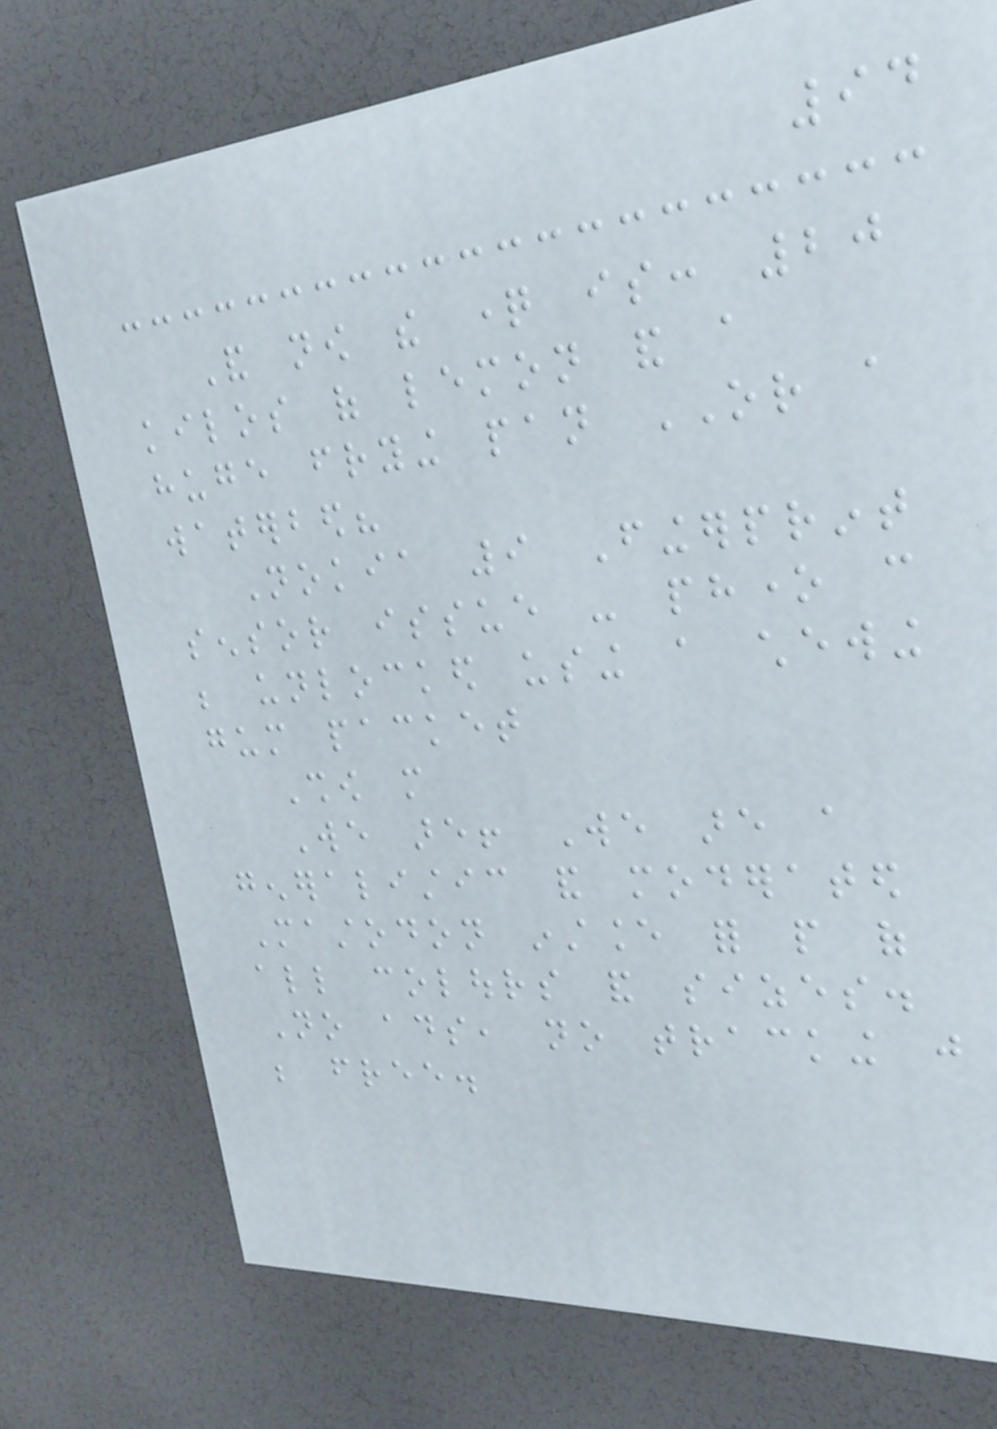94
And now the question is: 20
kilos of lemon and a
huge frying pan OR a
waterbed?
Nokia 9 Fingerprint
sensor issue - phone can
be unlocked using a chewing
gum packet
Show more
We are! We are a
generalistic and moderated
Mastodon instance for people of
all colours and sizes.
No ads, no tracking just
be free.
